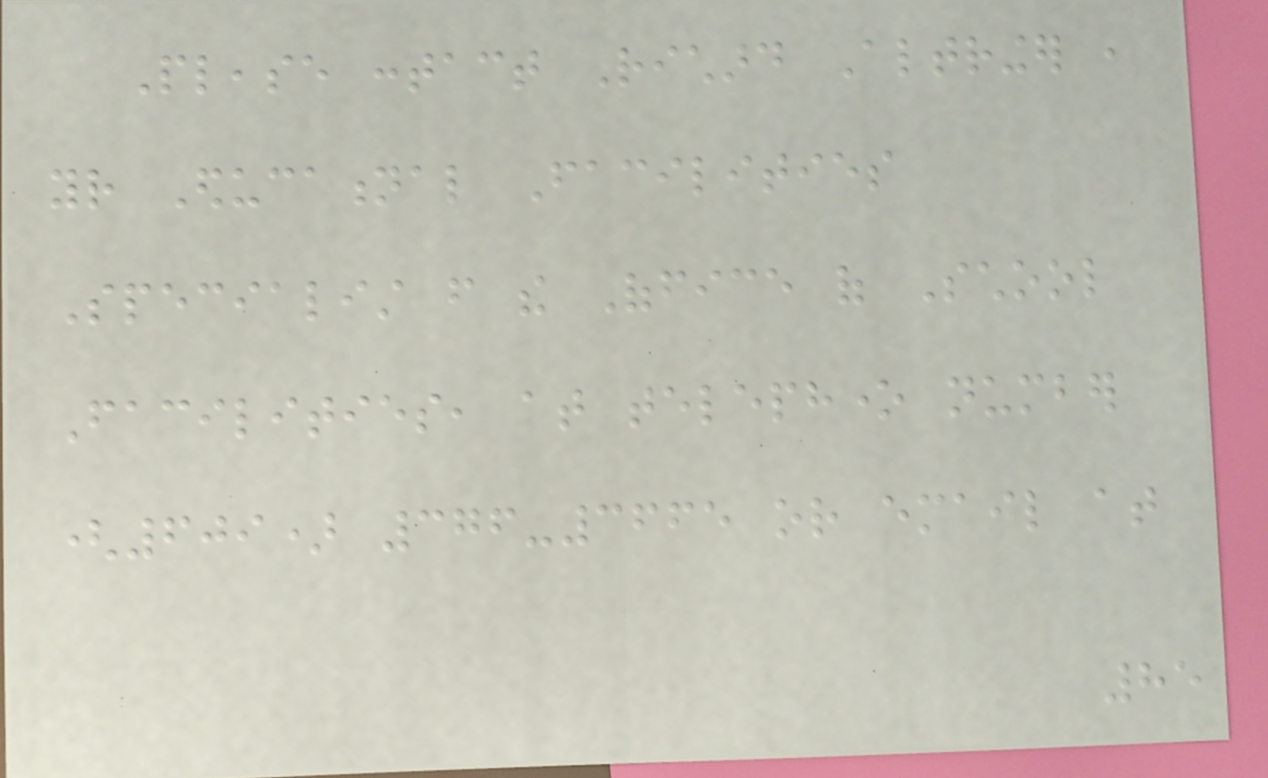Please contact Richard Altringer ,
your Educational Facilities
Specialist from the Office of School
Facilities, at telephone number
(609) 376-3665 or email at
85
